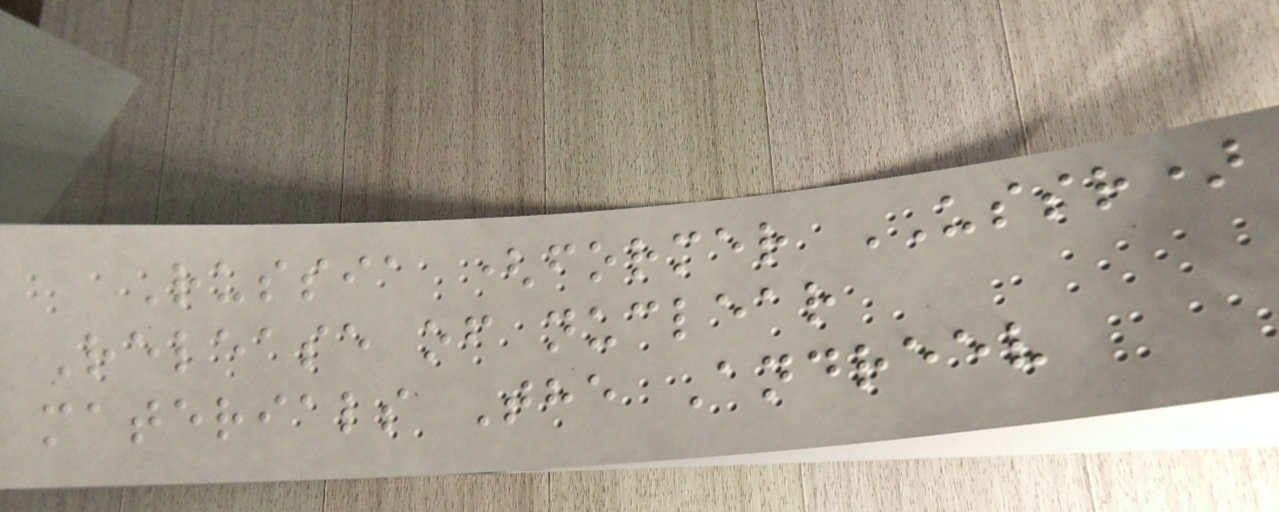Russia (former USSR)
Release of nuclear
materials The Andreev
